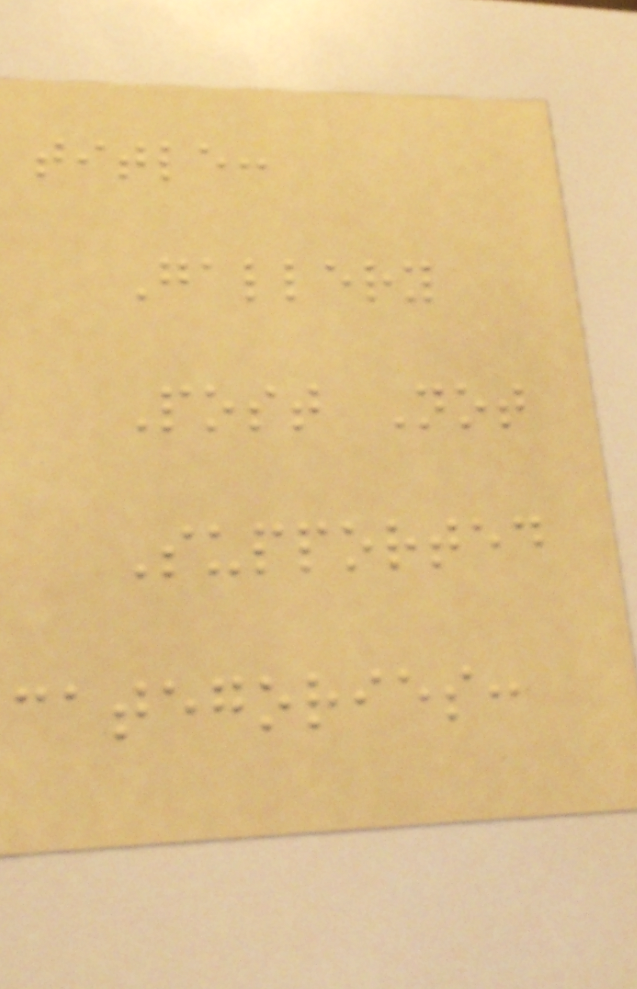title:
Gallery
Post Not
Supported
categories:
